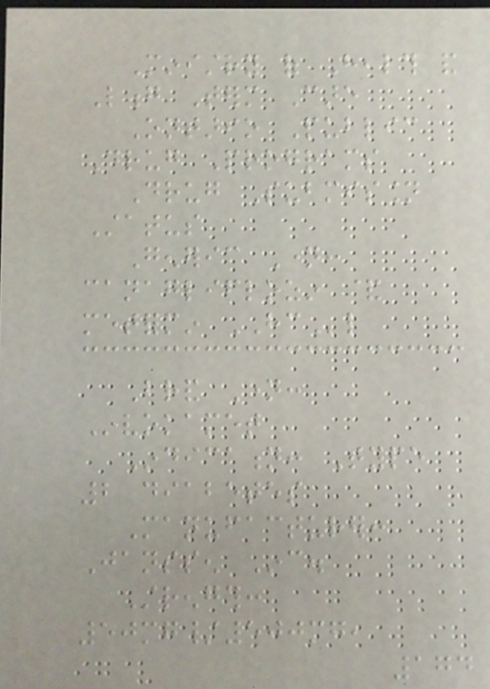Ministry of Health and
Long Term Care
Ontario Public
Drug Programs
Drug Submission
Status
Generic Name:
canagliflozin &
metformin HCl
Brand Name:
Invokamet
Indication: Type
2 diabetes
Manufacturer:
Janssen Inc.
Strength:
50mg/500mg,
174
